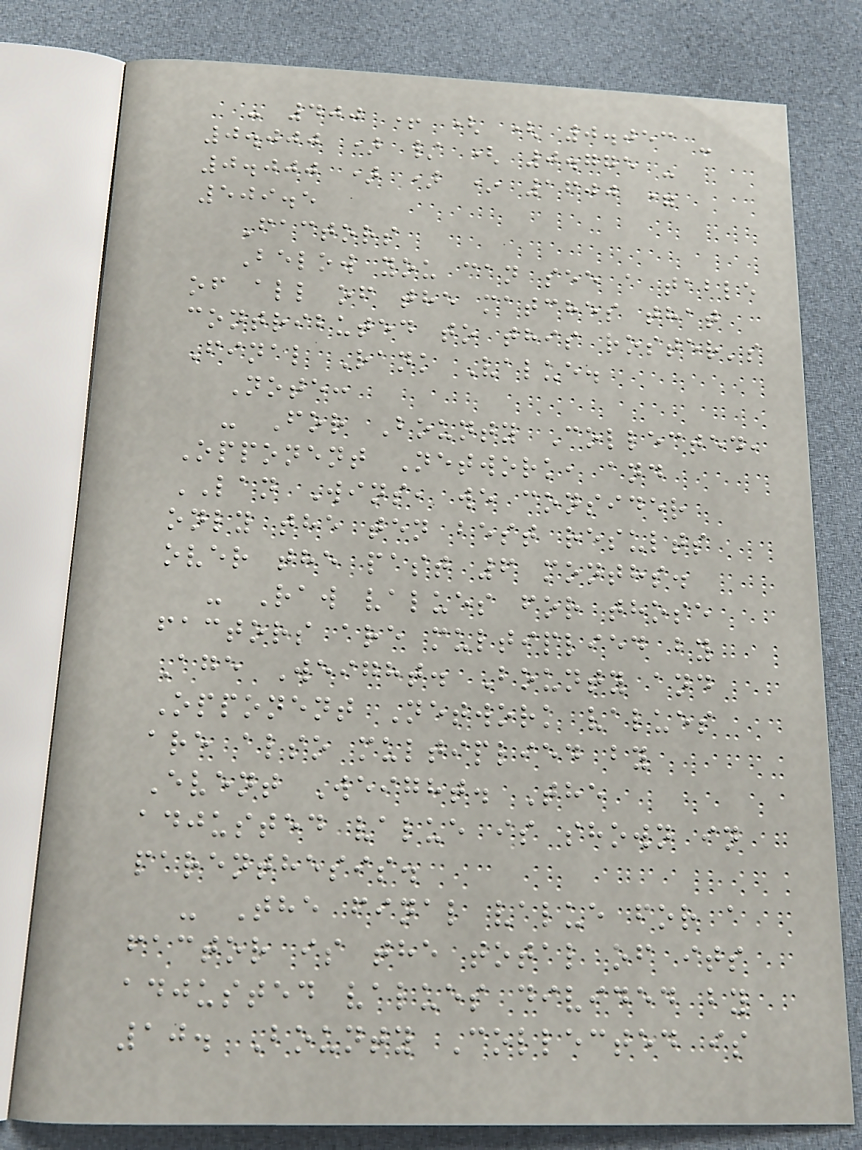- 400 + ( ( 0.053 -
0.000 ) / ( 0.775 -
0.000 ) ) * 1600 =
509.5
Factors
Below you can see a table
of all of the matches that
contributed to this roster's
Final Rank Value.
Note:
- For Bounty Collected,
Opponent Network, and
LAN Wins, we consider
only the ten best results
over the past 6 months.
- Raw values for those
factors are multiplied by
Age Weight. Bounty and
Opponent Network values
are also multiplied by
Event Weight. The
adjusted value is shown in
parenthesis.
- The final value for a
factor is the total of its
adjusted values divided by
10. Bounty Collected is
